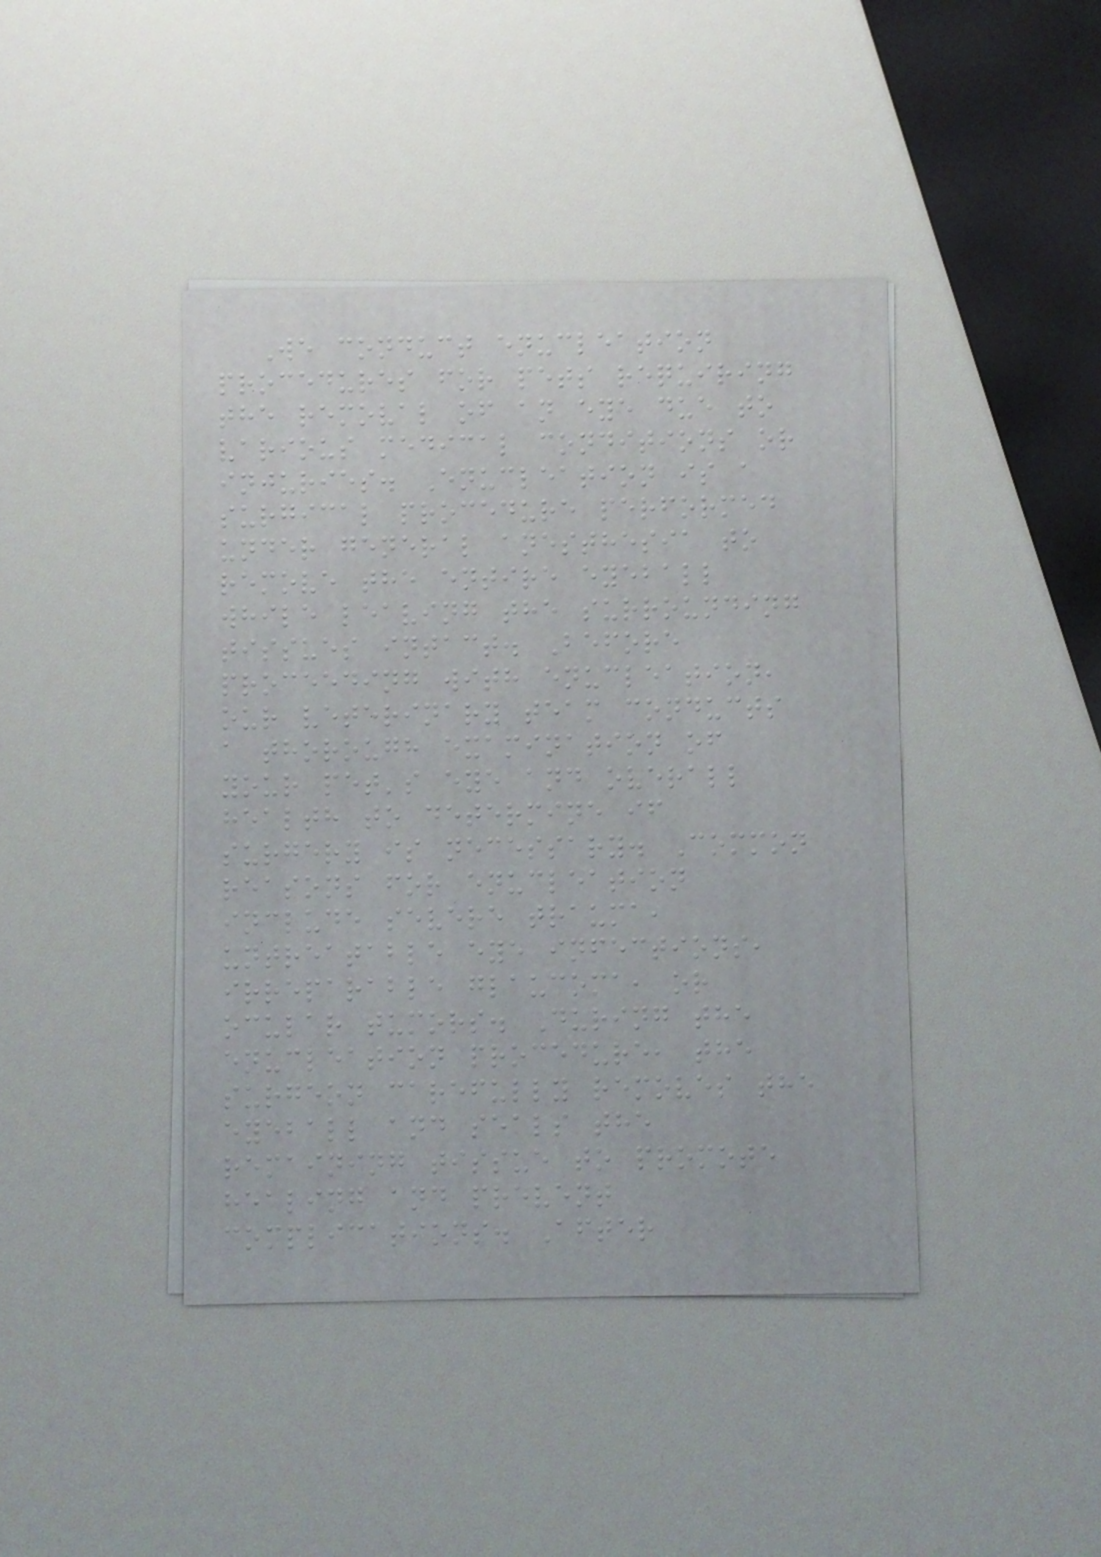We conduct enucleation
procedures for pets requiring
the removal of an eye due to
various medical conditions or
injuries. Enucleation is a
surgical procedure performed
under general anesthesia to
remove the entire eyeball
while leaving the surrounding
tissues intact. Before
proceeding with enucleation,
our veterinary team conducts
a thorough examination of
your pet's eye and overall
health to determine if
surgery is necessary. Common
reasons for enucleation
include severe trauma,
untreatable eye infections,
irreparable glaucoma, or
ocular tumors. During the
enucleation procedure, the
surgeon carefully removes the
eyeball and seals the
remaining tissue to promote
healing and prevent
complications. After
